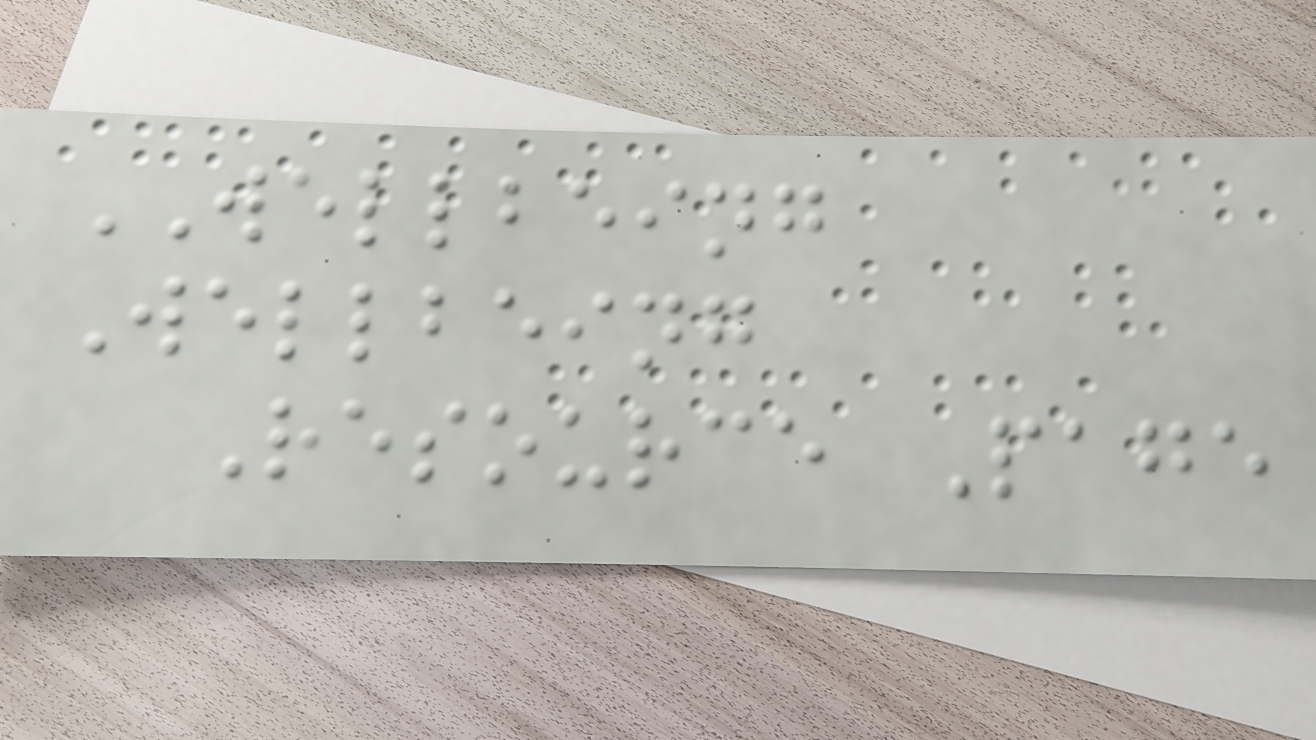WELLBEING
Wellbeing
Resource Page
